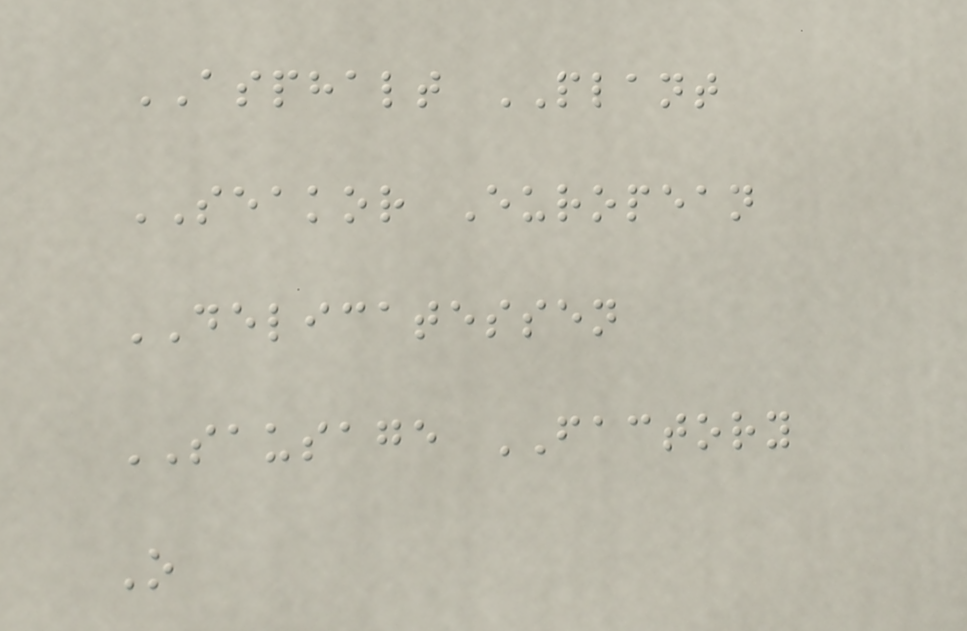ASPHALT PLANT
SEAKOR European
DELICATESSEN
SAUSAGE FACTORY
O
